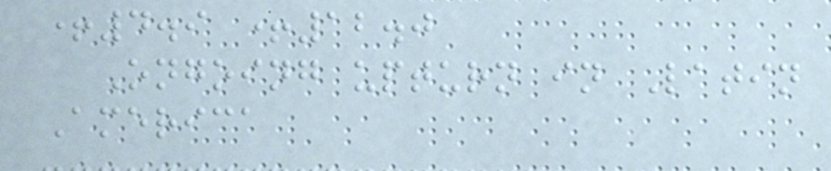+4.9 +12.0
Ongoing upturn in Latin
America
